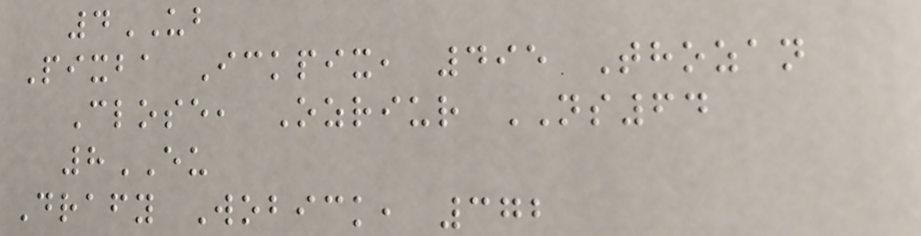4UB
Pixba Ickpix, 495 Thozan
Close, Ozriur NS64
8EU
Drafy Wobick, 372
